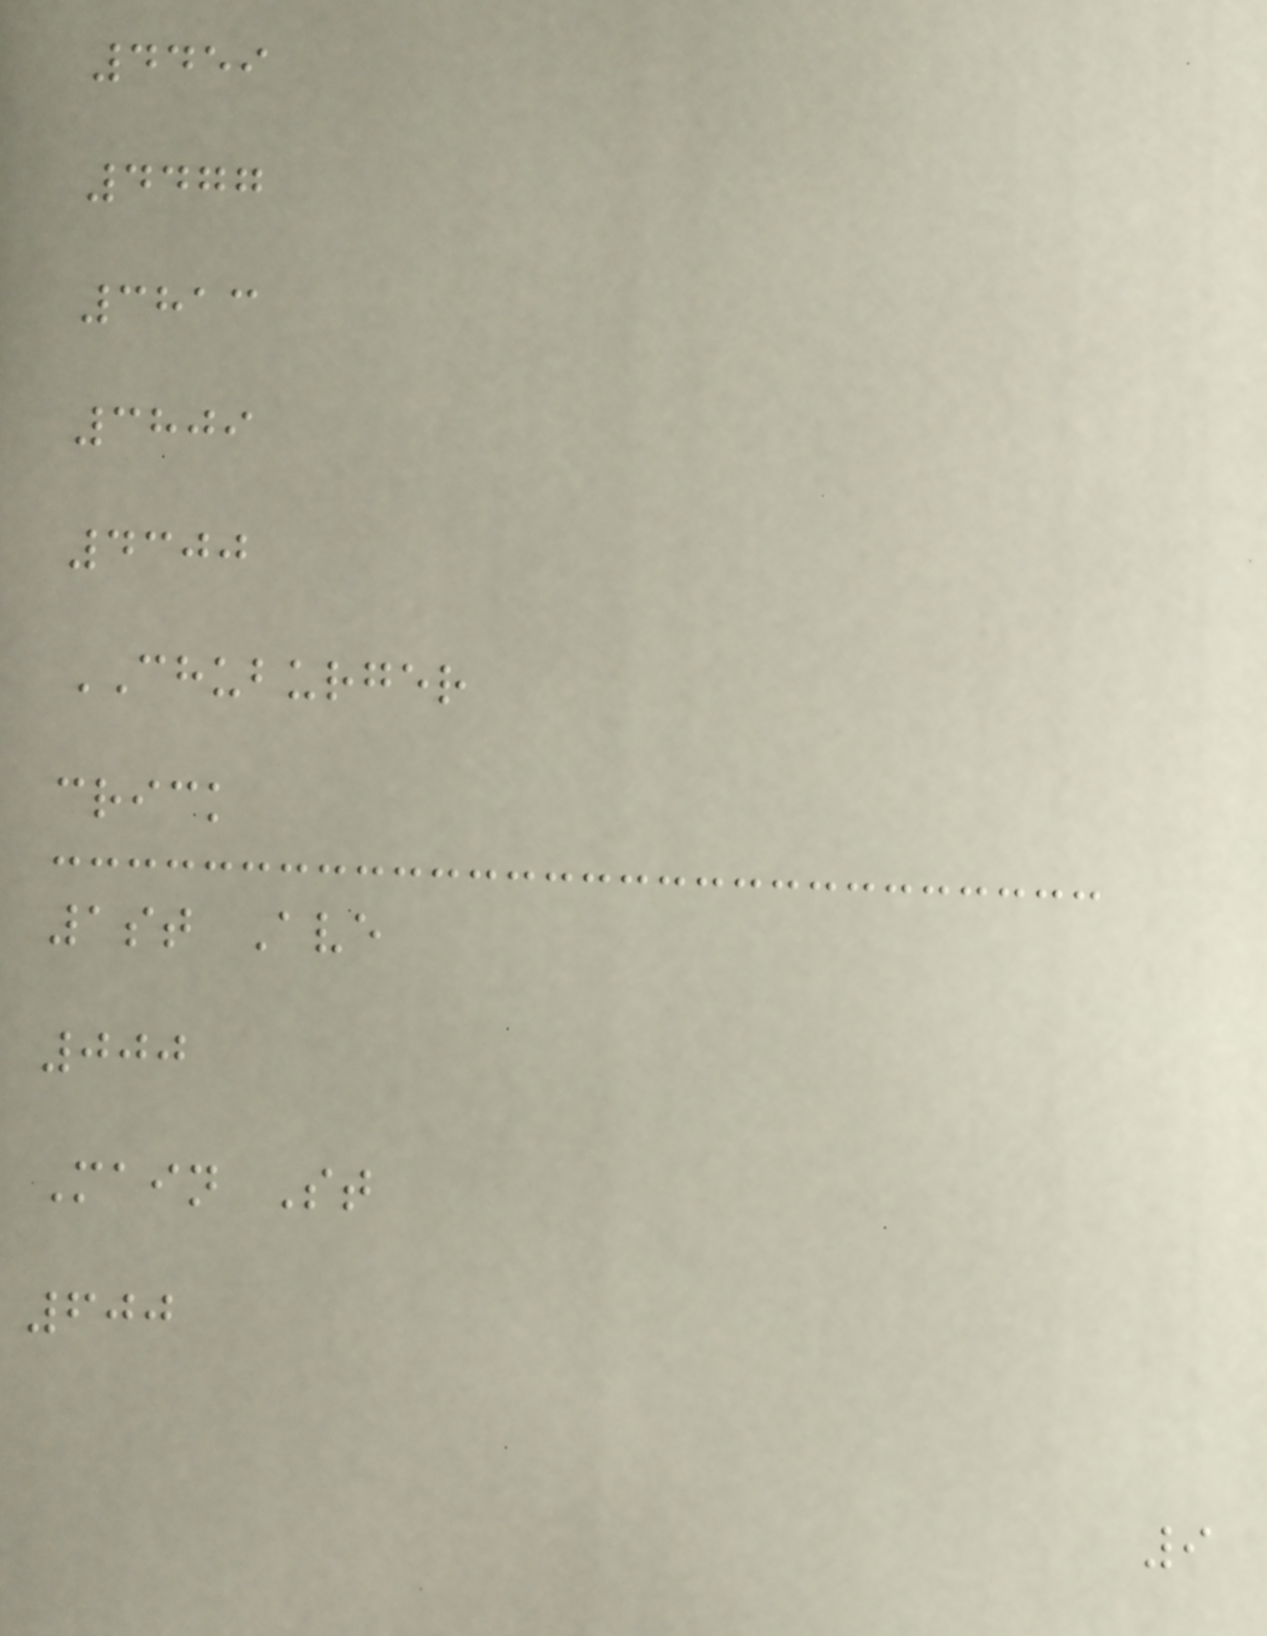4459
4477
3813
3809
4300
CHUBURGER
crick
1st Ave
000
Main St
600
9
